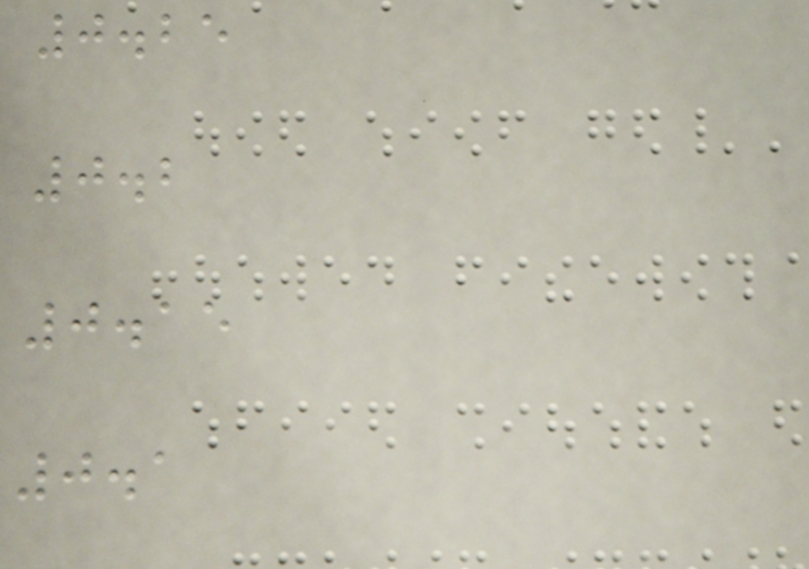0.25
0.2
0.15
0.1
